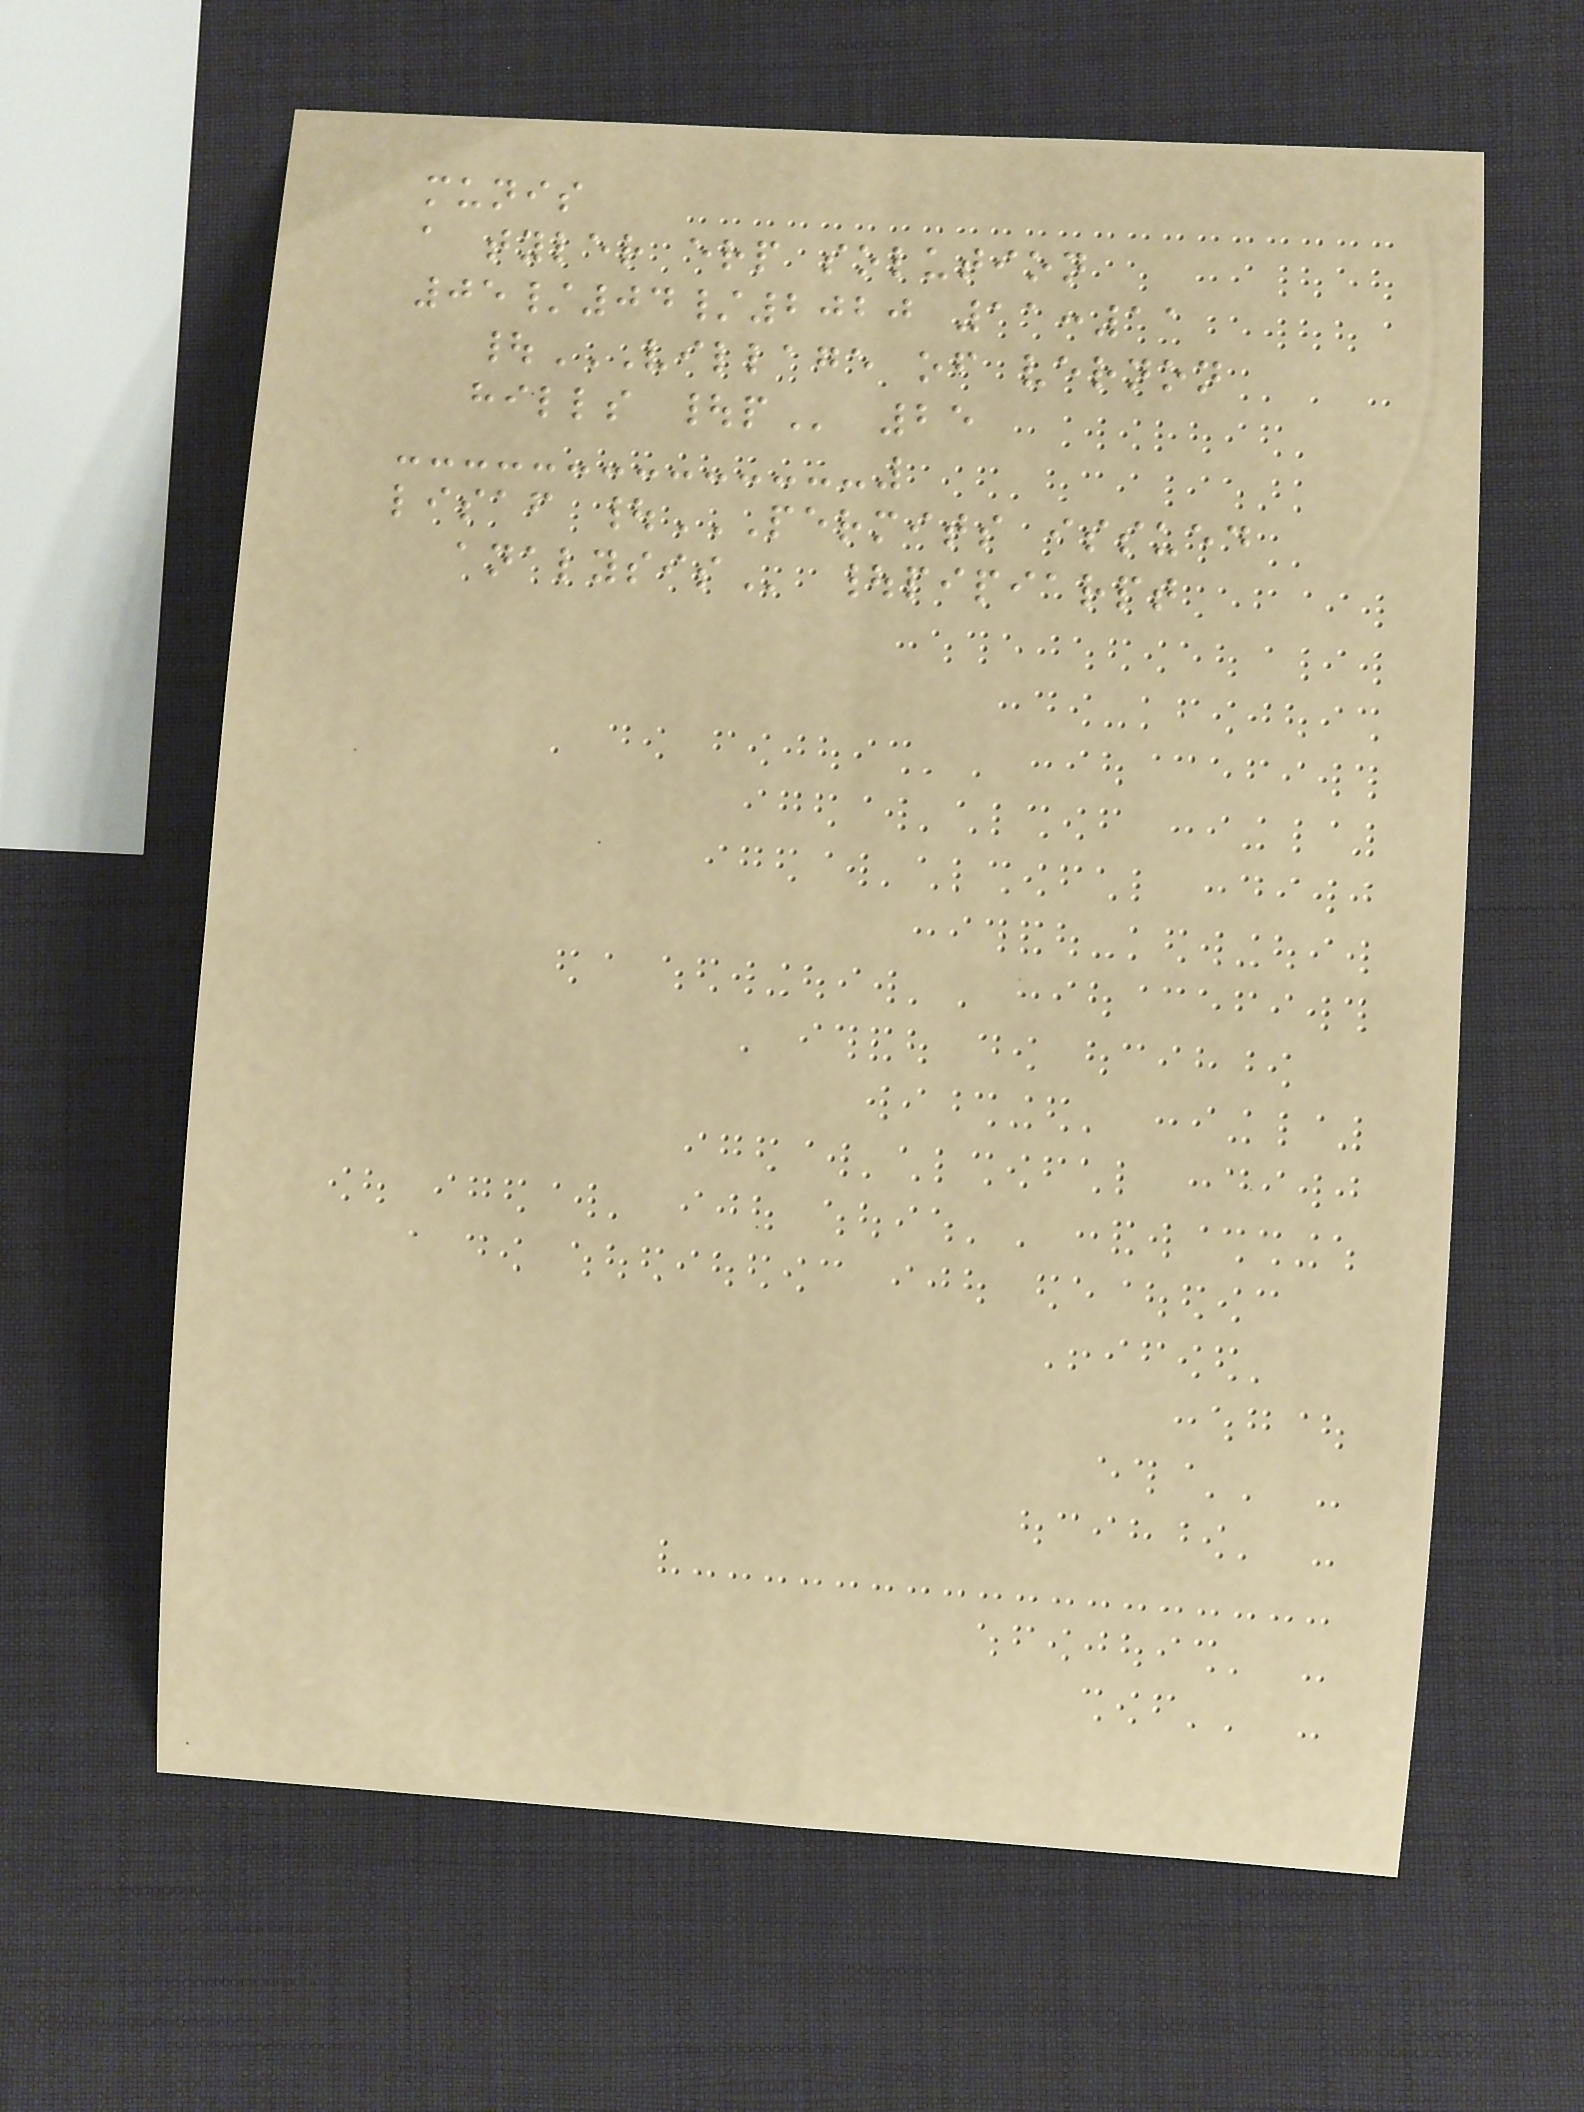munis
a tyler erp solution
05/04/2020 11:11
|VILLAGE OF VERNON
HILLS |P 25
lisaf |PERMITS ISSUED
ANALYSIS |pipiarpt
